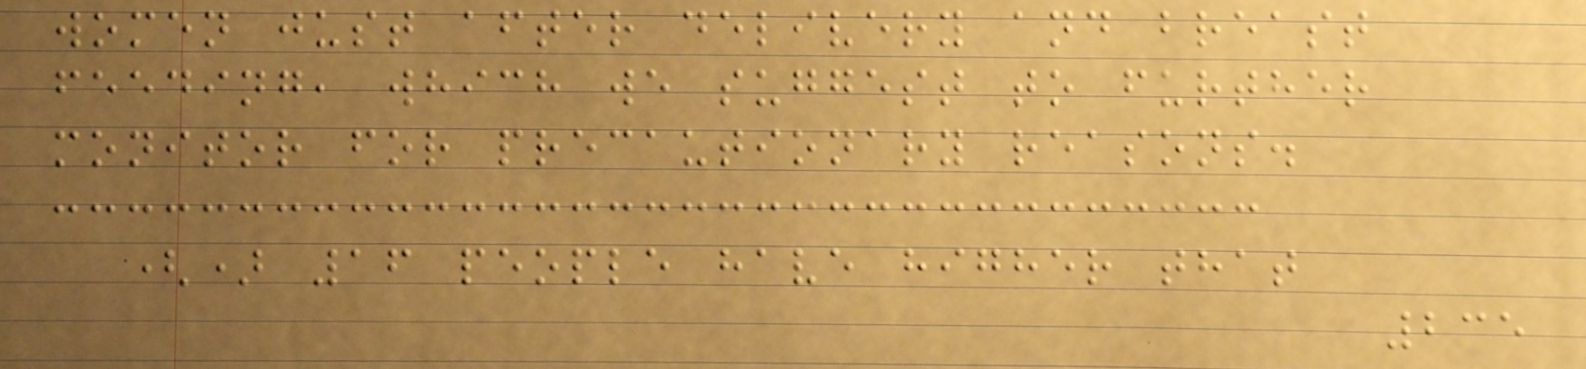women just after delivery and breast
feeding, which we suggest to further
monitor for precautionary reasons.
() 16 people have higher that
235
